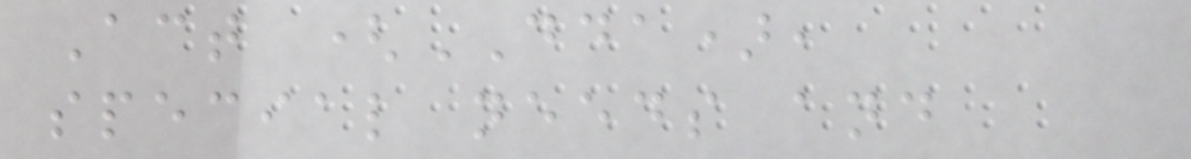Act (DDA),
special needs and
